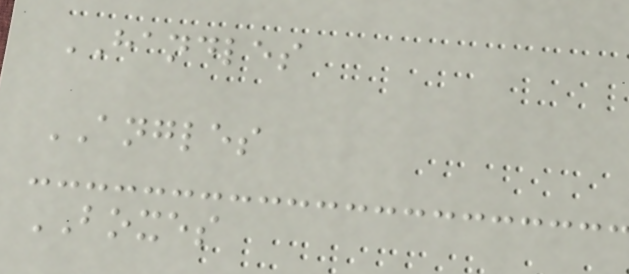HANDLES
ANGLES
BOXES
